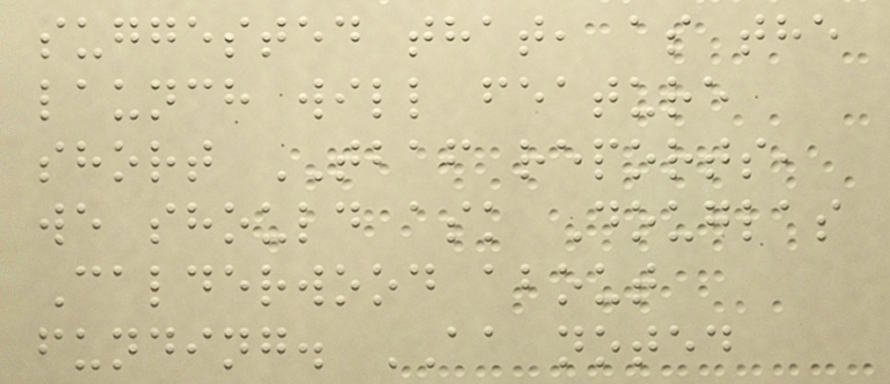suggested that, as the
launch will feature
short TBAF reports,
we should ask Douglas
Calderwood about
funding. AA noted
